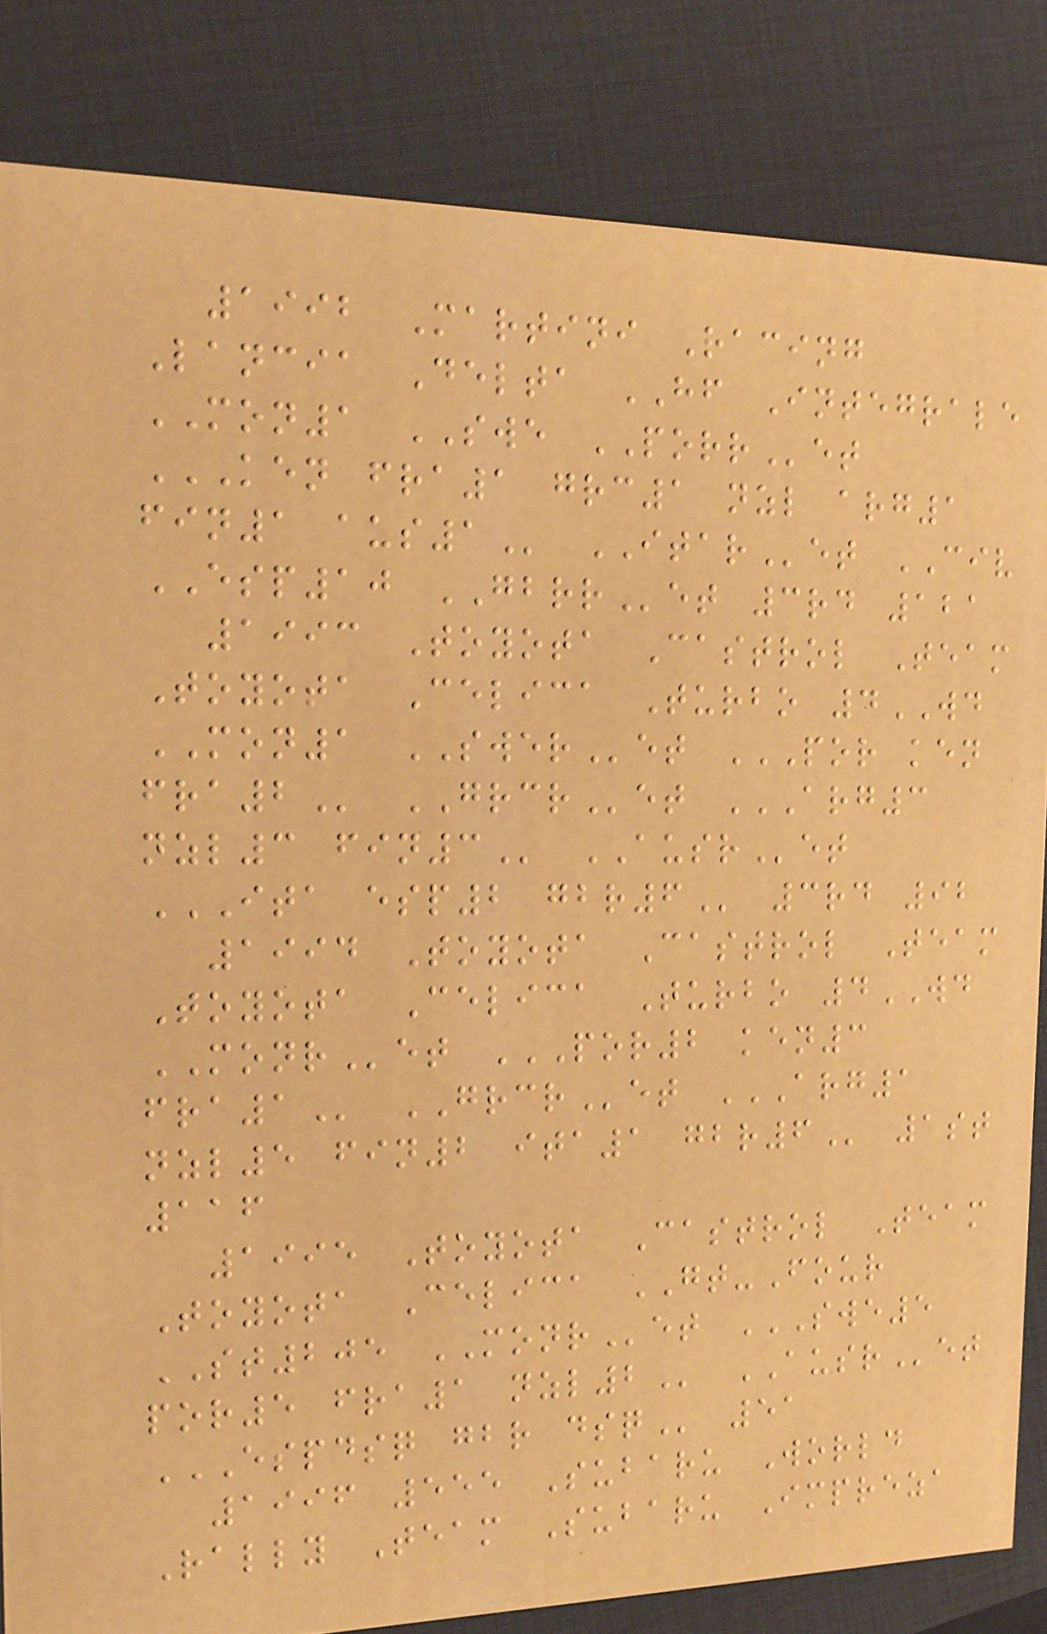1992 Martini Racing
Lancia Delta HF Integrale
MON1 SWE PORRet
KEN FRA1 GRC1 NZL ARG1
FIN1 AUS1 ITARet CIV
ESP10 GBRRet 3rd 121
1993 Toyota Castrol Team
Toyota Celica Turbo 4WD
MON1 SWERet POR KEN
FRA2 GRCRet ARG3
NZL3 FIN3 AUSRet
ITA ESP2 GBR6 3rd 92
1994 Toyota Castrol Team
Toyota Celica Turbo 4WD
MONRet POR2 KEN3
FRA1 GRCRet ARG1
NZL5 FIN2 ITA1 GBR6 1st
116
1995 Toyota Castrol Team
Toyota Celica GT-Four
ST205 MONRet SWE5
POR5 FRA1 NZL2 AUSRet
ESPDSQ GBR DSQ 51
1996 555 Subaru World
Rally Team Subaru Impreza
